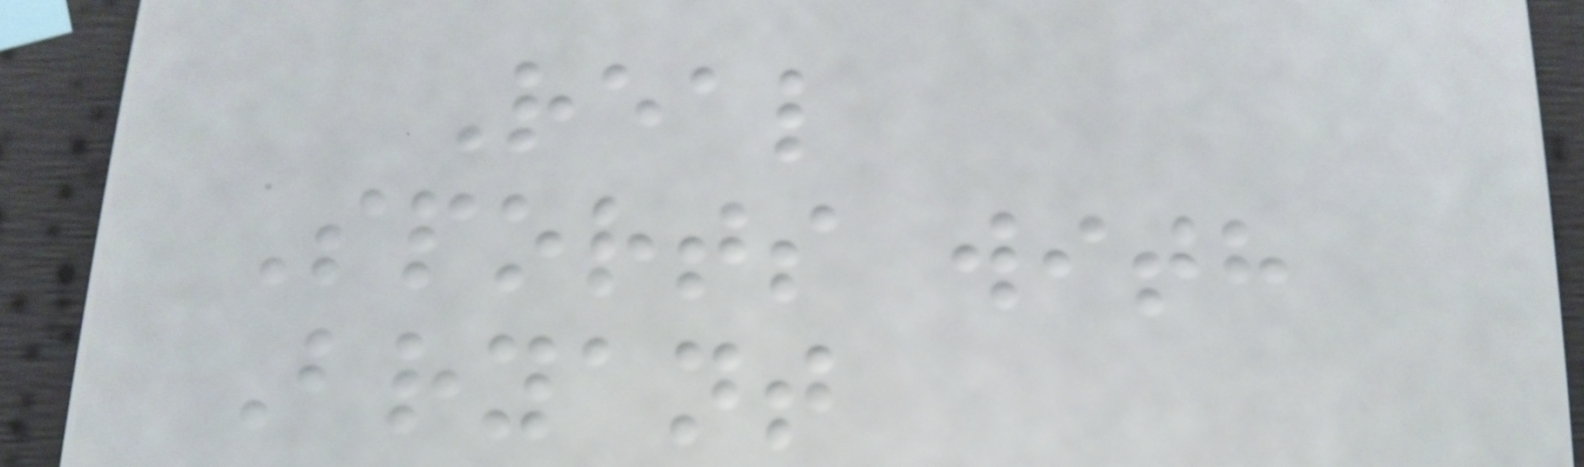Real
Sports with
Bryant
